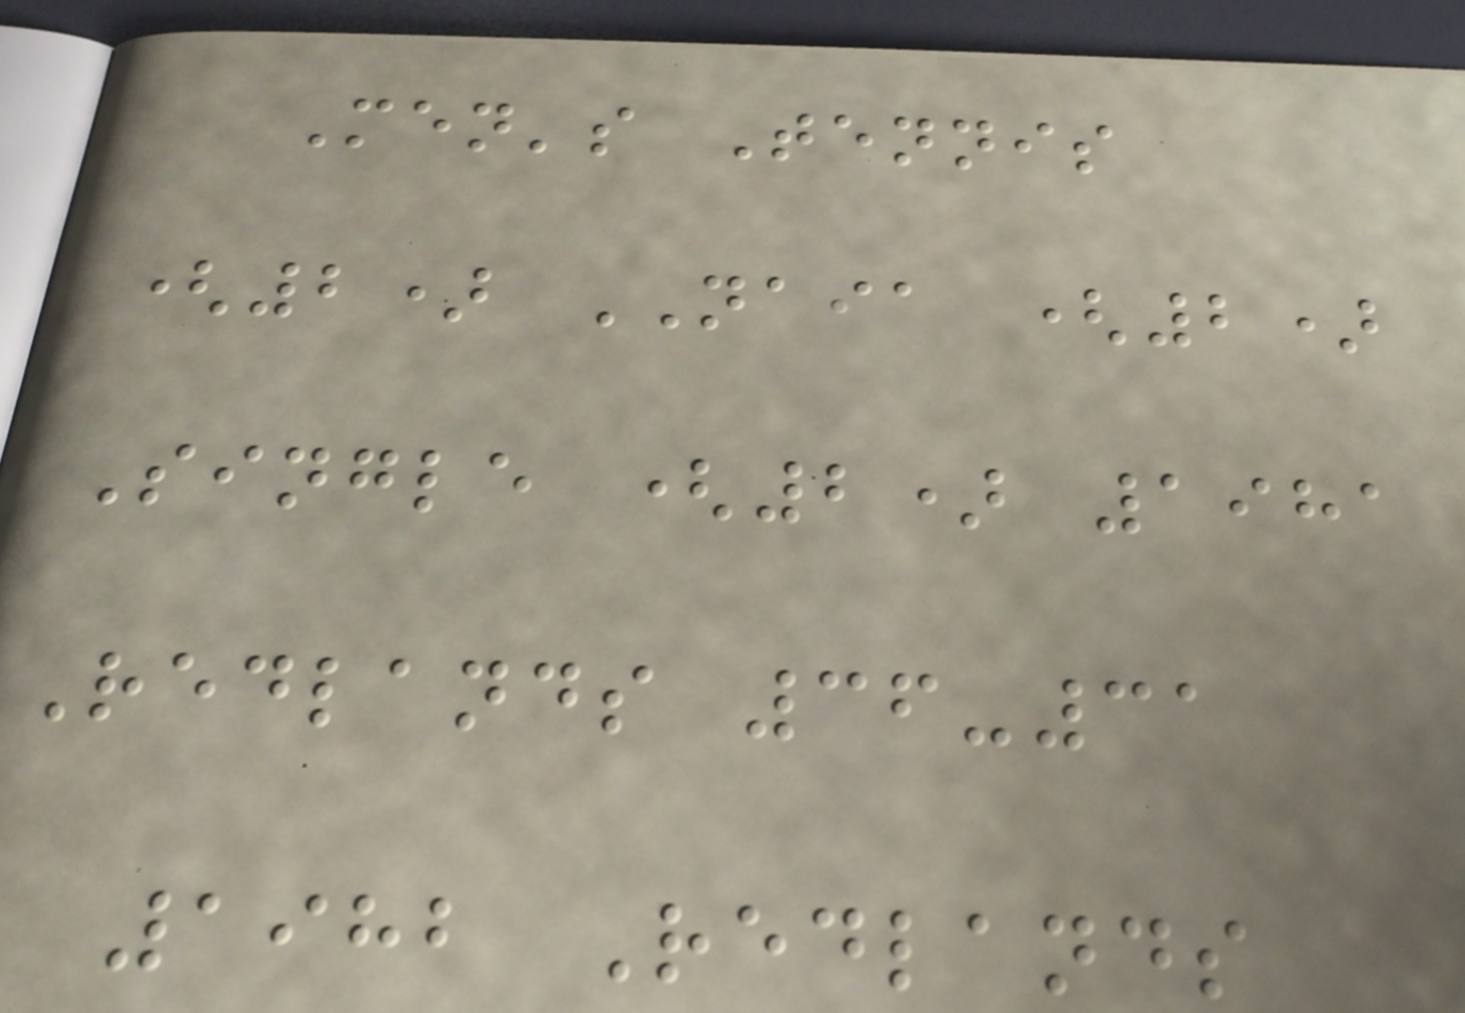Men's Tennis
(2) NAIA (2)
Single (2) 1981
Redlands 36-31
1982 Redlands
